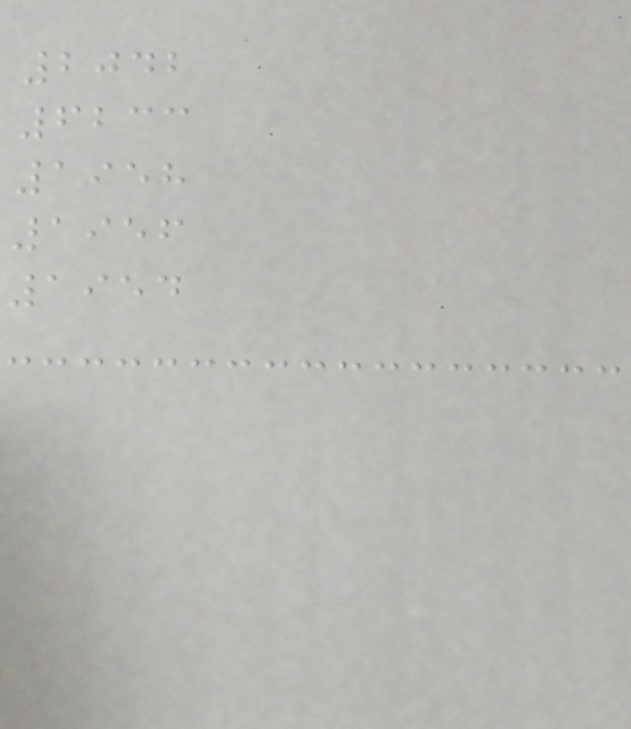2042
6233
1958
1956
1954
